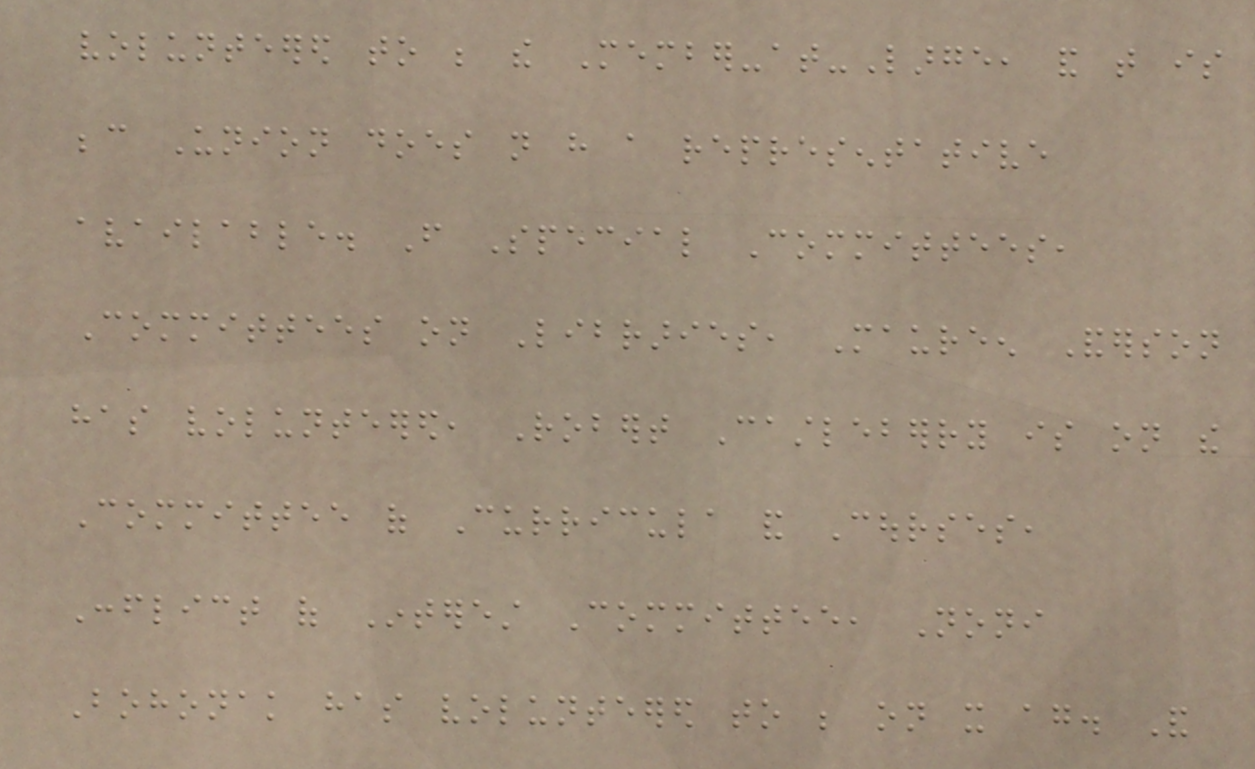volunteered to be the Member-at-Large, and that is
because Union does not have a representative
available. From Special Committees,
Committees on Libraries, Maureen Anderson
has volunteered, Robert Castleberry is on the
Committee of Curricula and Courses,
Conflict of Interest Committee, Noni
Bohonak has volunteered to be on it again. And
